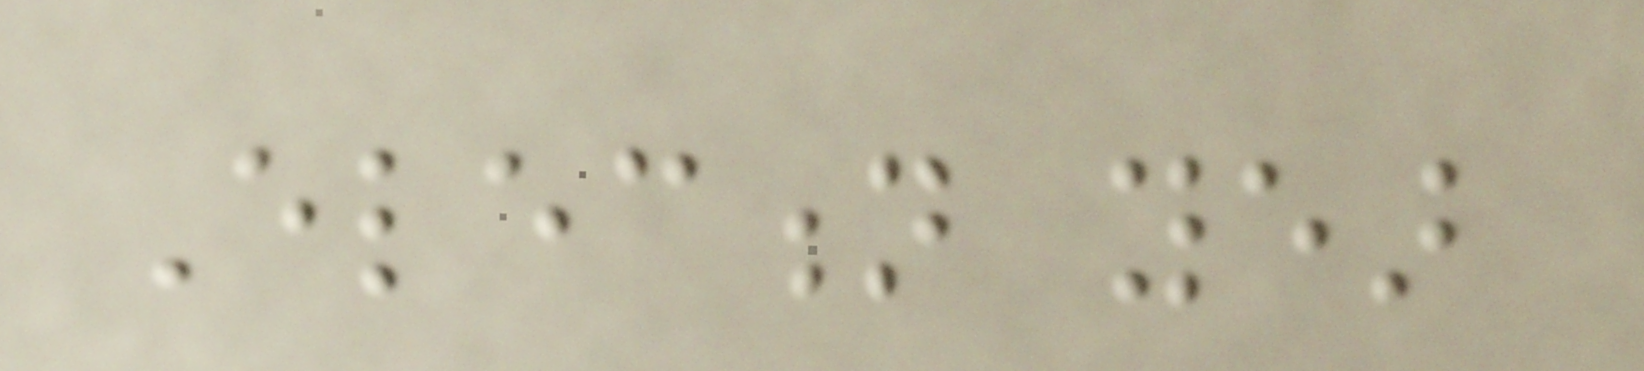Election year
